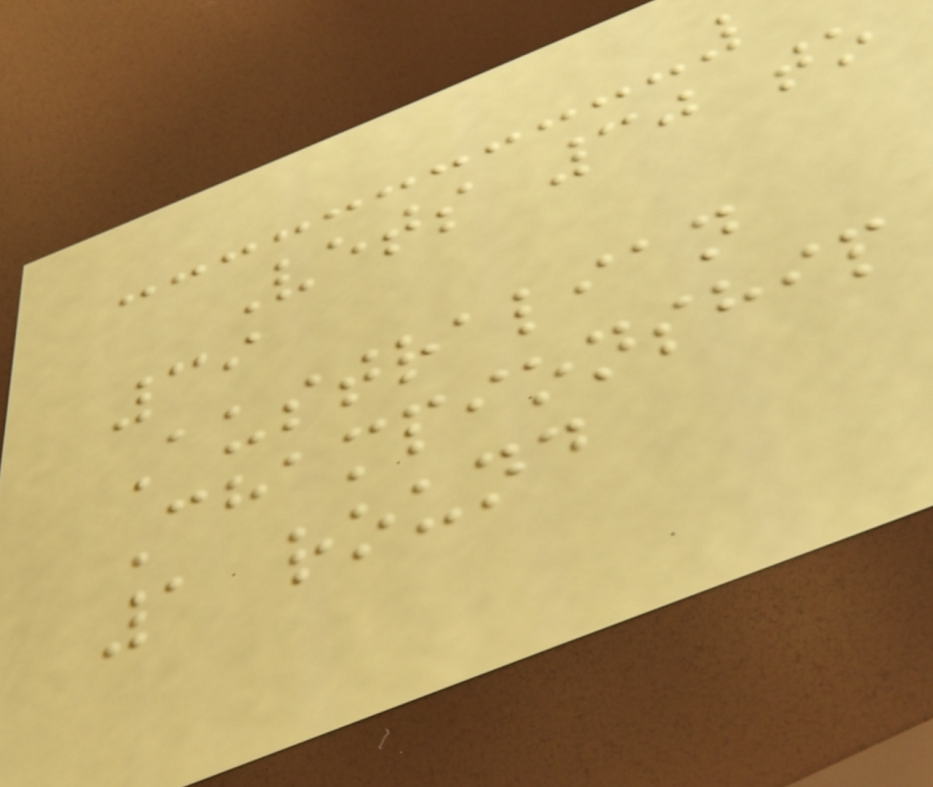Vets 30 to
39
Australian
Championship
1 round
